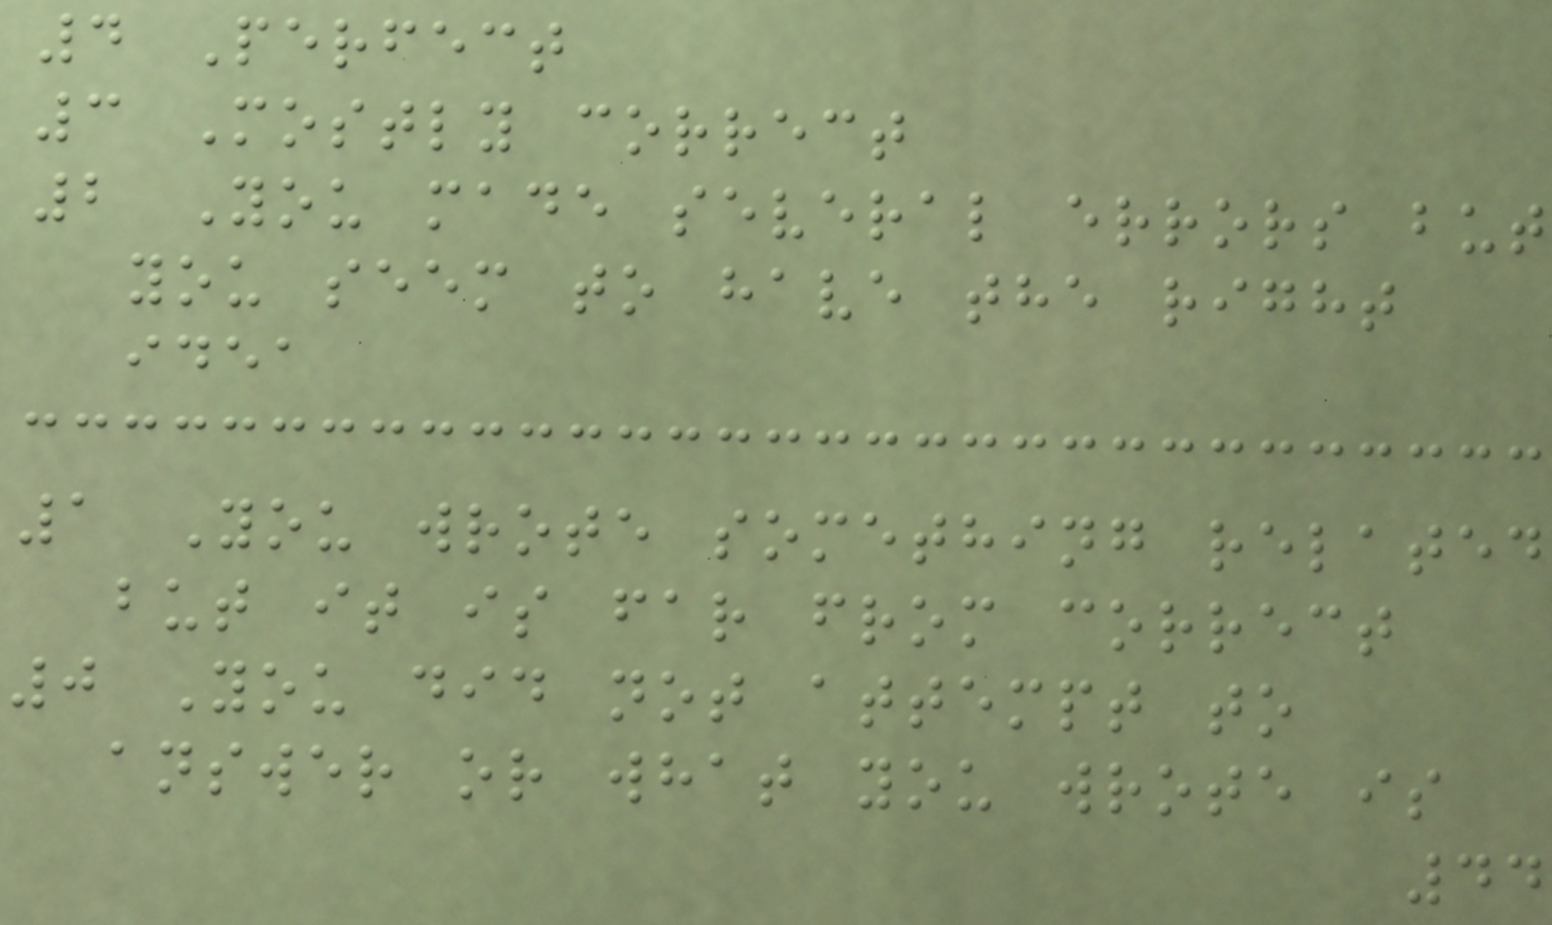4 Perfect
3 Mostly correct
2 You made several errors but
you seem to have the right
idea
1 You wrote something related
but it is far from correct
0 You did not attempt to
answer or what you wrote is
44
